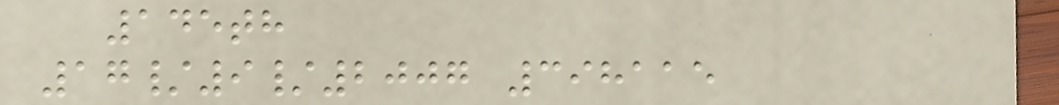145th
17/9/2007 398115
